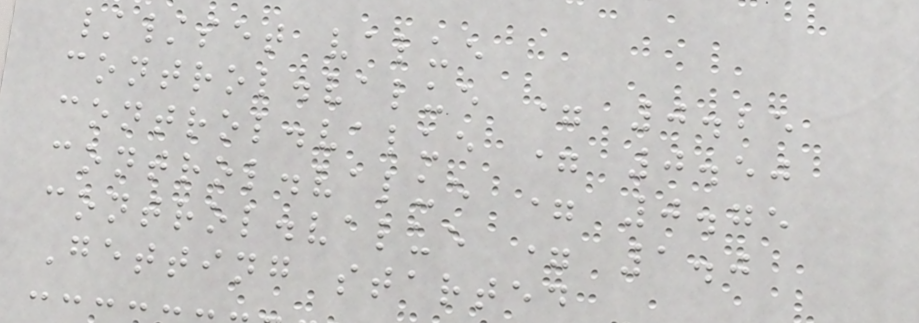//set value
control.value = 0.25
control.value = 0.50
control.value = 0.75
control.value = 1.0
Getting started
